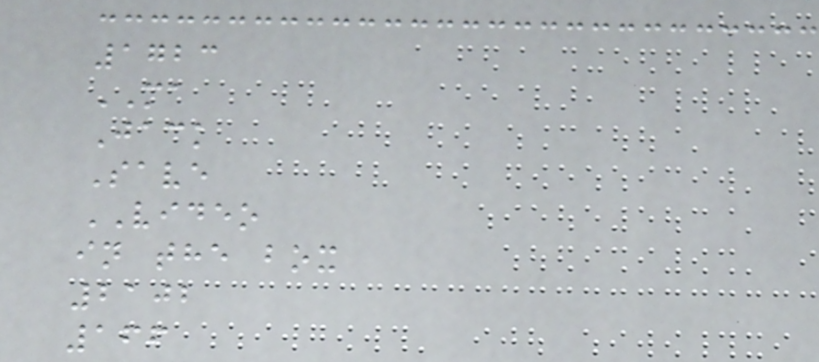1723
MA
Jack
Save
VIDEO
in the box
2102
166
